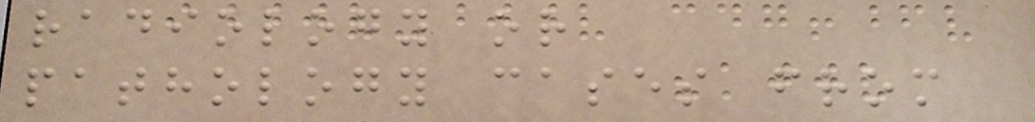radiology or
pathology cases from
